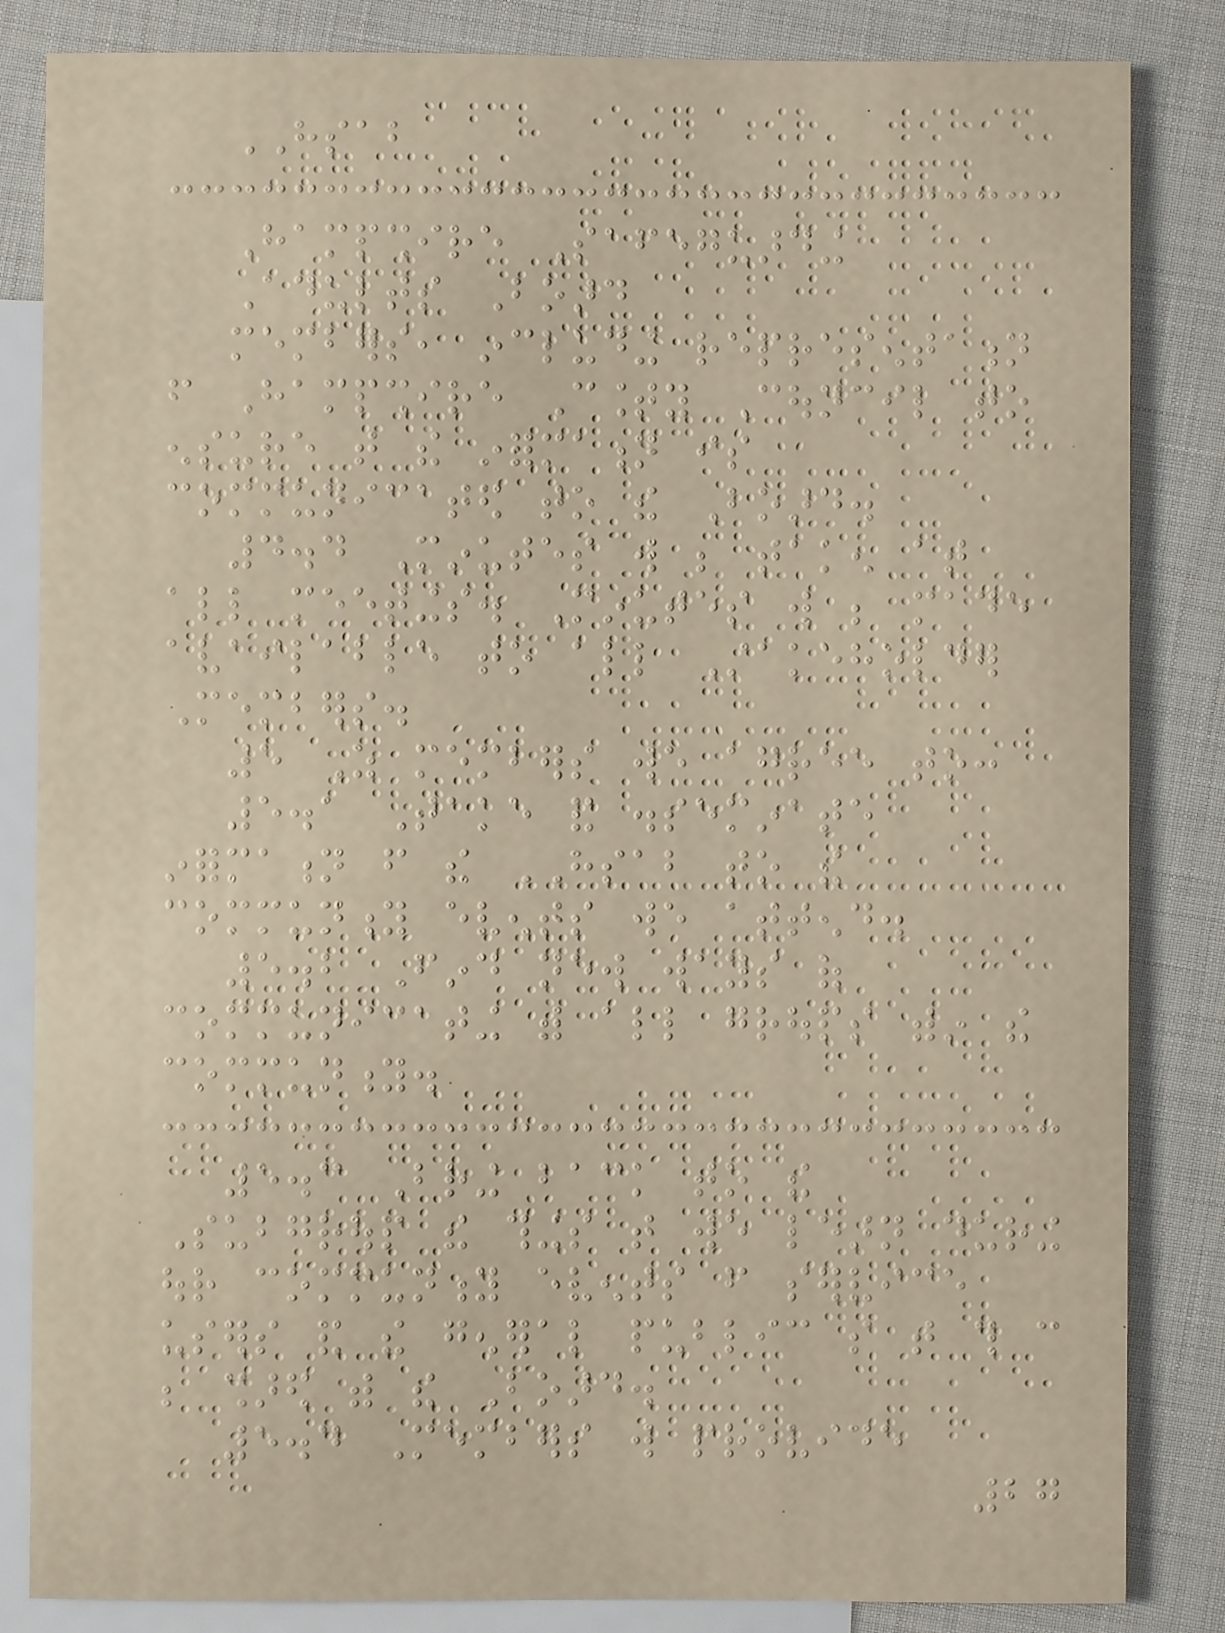HSAB
Hampshire Safeguarding
Adults Board
members, including representation
from Hampshire County Council to
ensure that the information is
communicated to the Board.
4.4 Minutes will be taken at
all meetings. Minutes will be made
available to all Stakeholder
Members.
5 As members we agree to:
5.1 Take and disseminate
information from the HSAB to the
community events we attend.
5.2 Find new ways of
communicating with all groups within the
community.
5.3 Bring back to the
Subgroup the things that we learn during
our community events from service
users and the general public so that this can
be shared with the Board.
5.4 Members will provide
27
